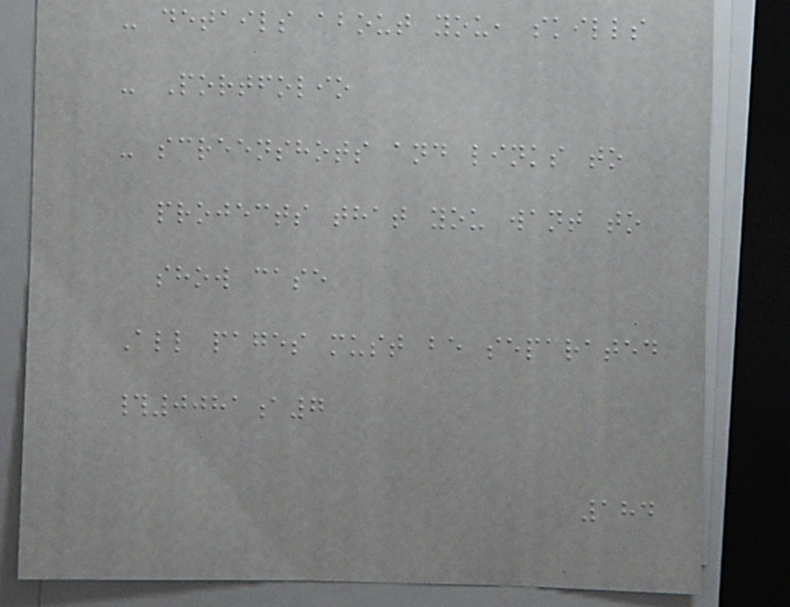- details about you, skills
- Portfolio
- screenshots and links to
projects that you want to
show case
All pages must be separated
#0081a7
184
